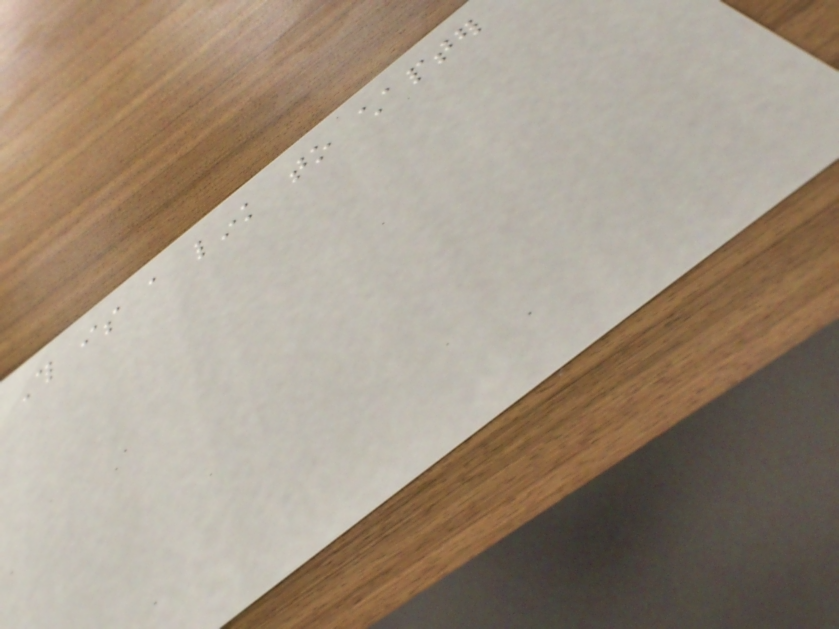This is a link to chapter
